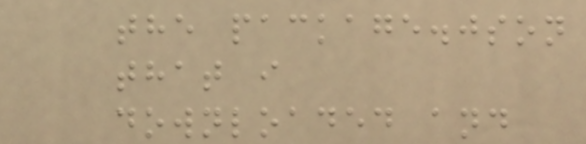the package.json
that i
downloaded and
